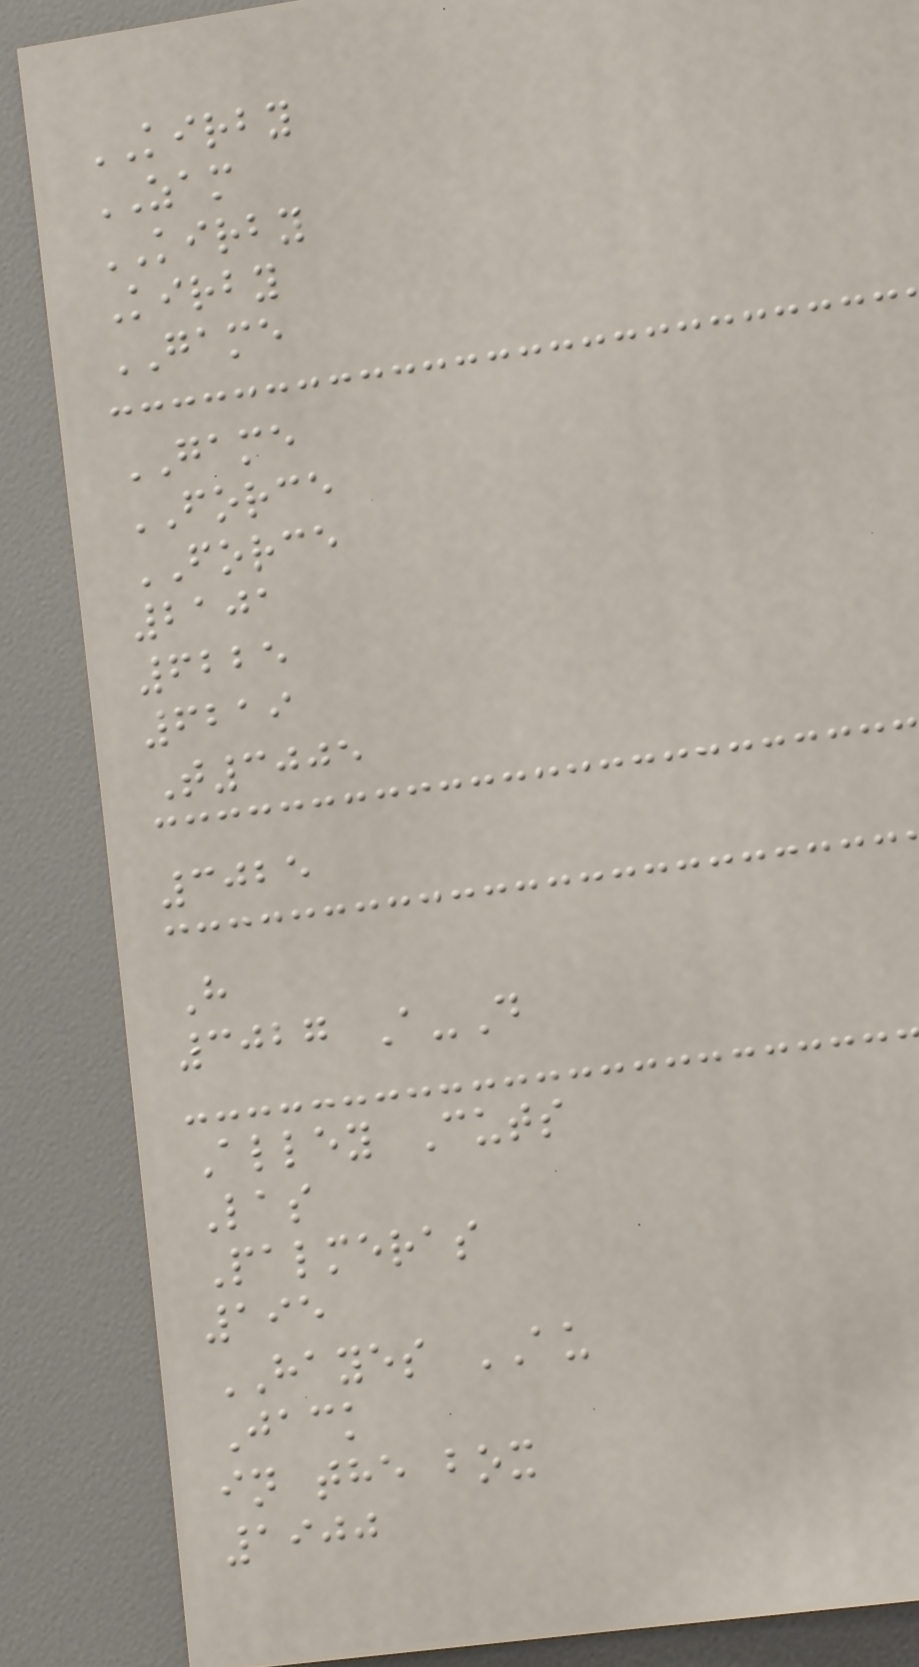KIRBY
ZAM
KIRBY
Kirby
GAME
GAME
FORCE
FORCE
2101
6225
6219
T3005
3025
H
3027 A-D
Alley Cuts
Las
Palmeras
195
HAYES AU
Jack
in the box
1900
